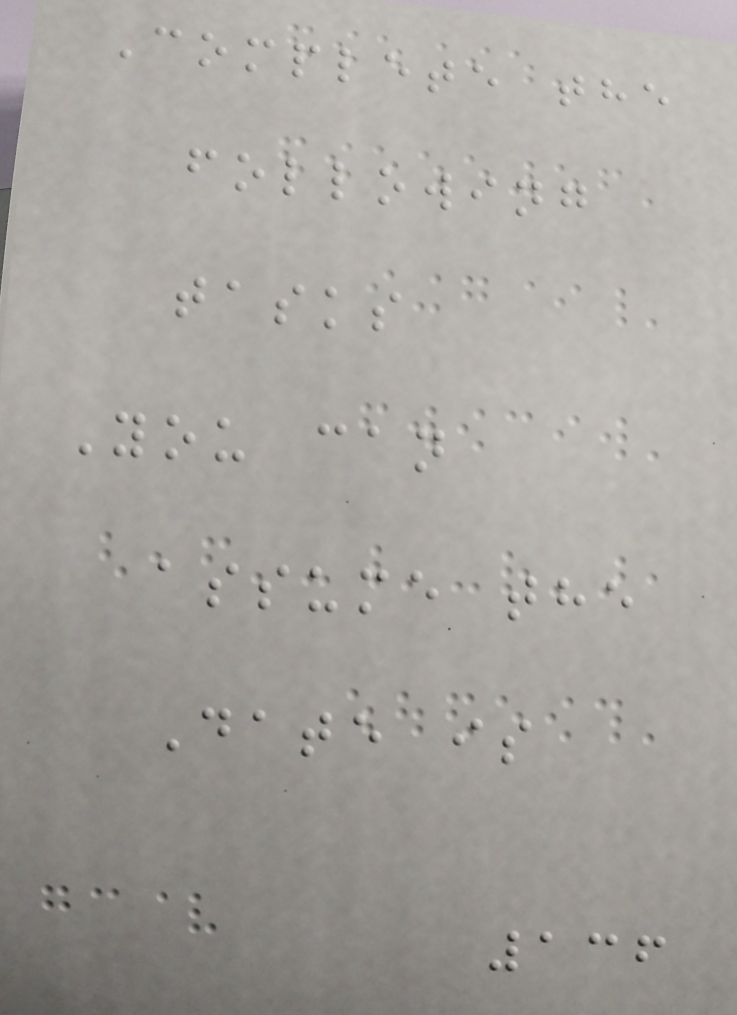Complete the
following
tasks
You can
assume the
Date is
136
